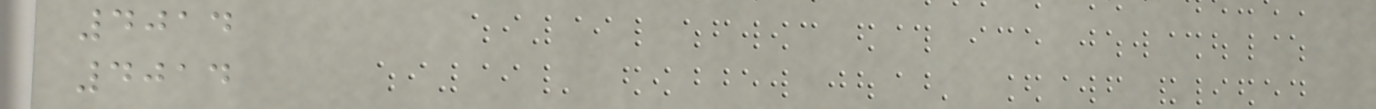4014
4014
